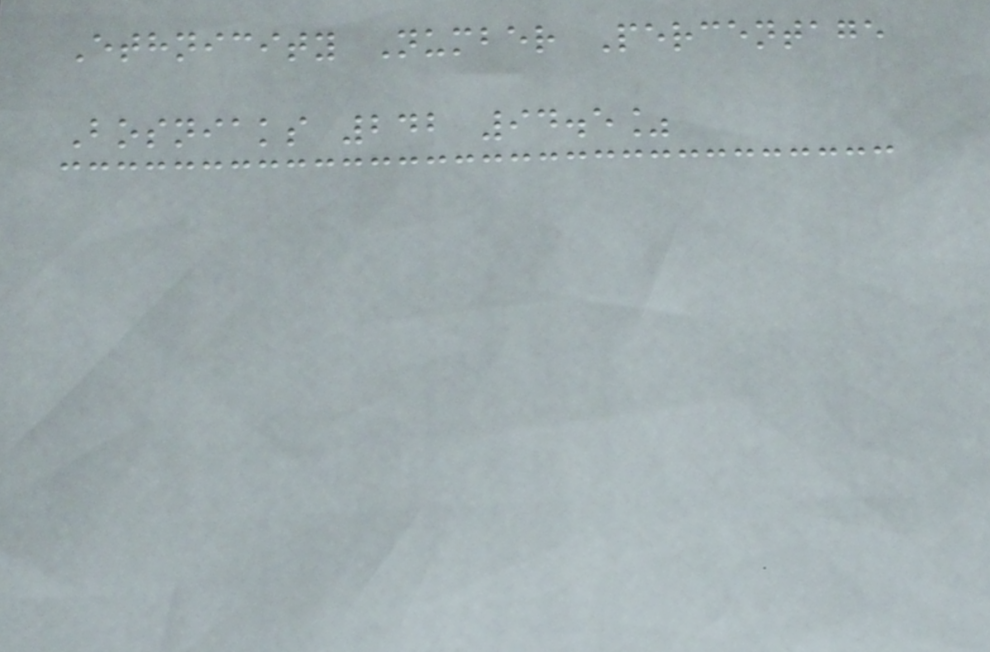Ethnicity Number Percentage
Bosniaks 242 94.5%
